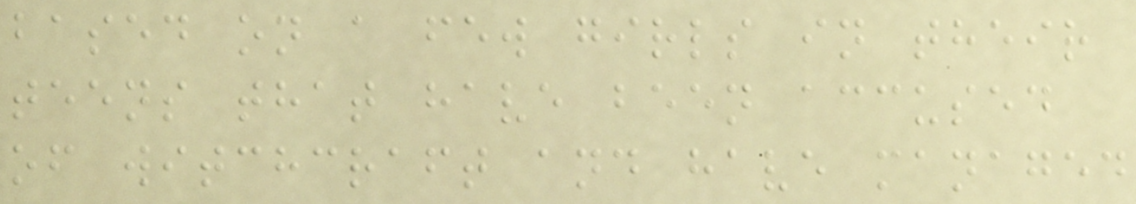based on a few girls in their
teens that have been accused
of witchcraft and have managed
